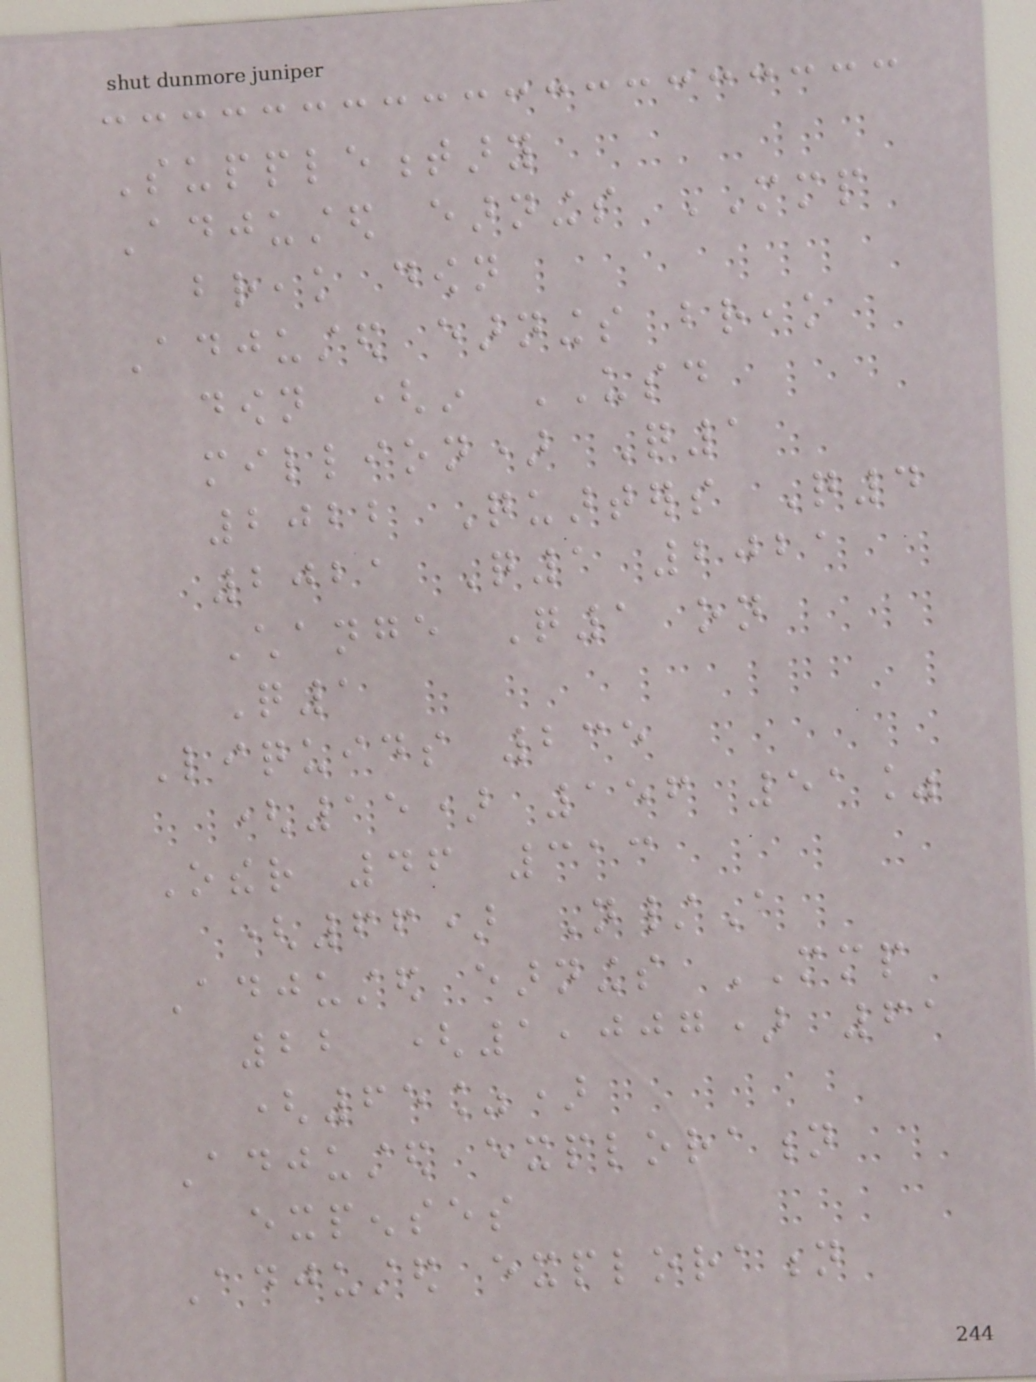Supplementary
Adjusted earnings MMP
break down
Adjusted earnings break
down (in USD
million) Q1
2022 Quarters Q4
2021 Q1 2021
Change Q1 on
Q1
Liquids 235
(15) 156 51%
Other 46 313
(66) N/A
Adjusted earnings MMP
22 (1,007) 61
(65%)
Adjusted exploration
expenses
Adjusted exploration
